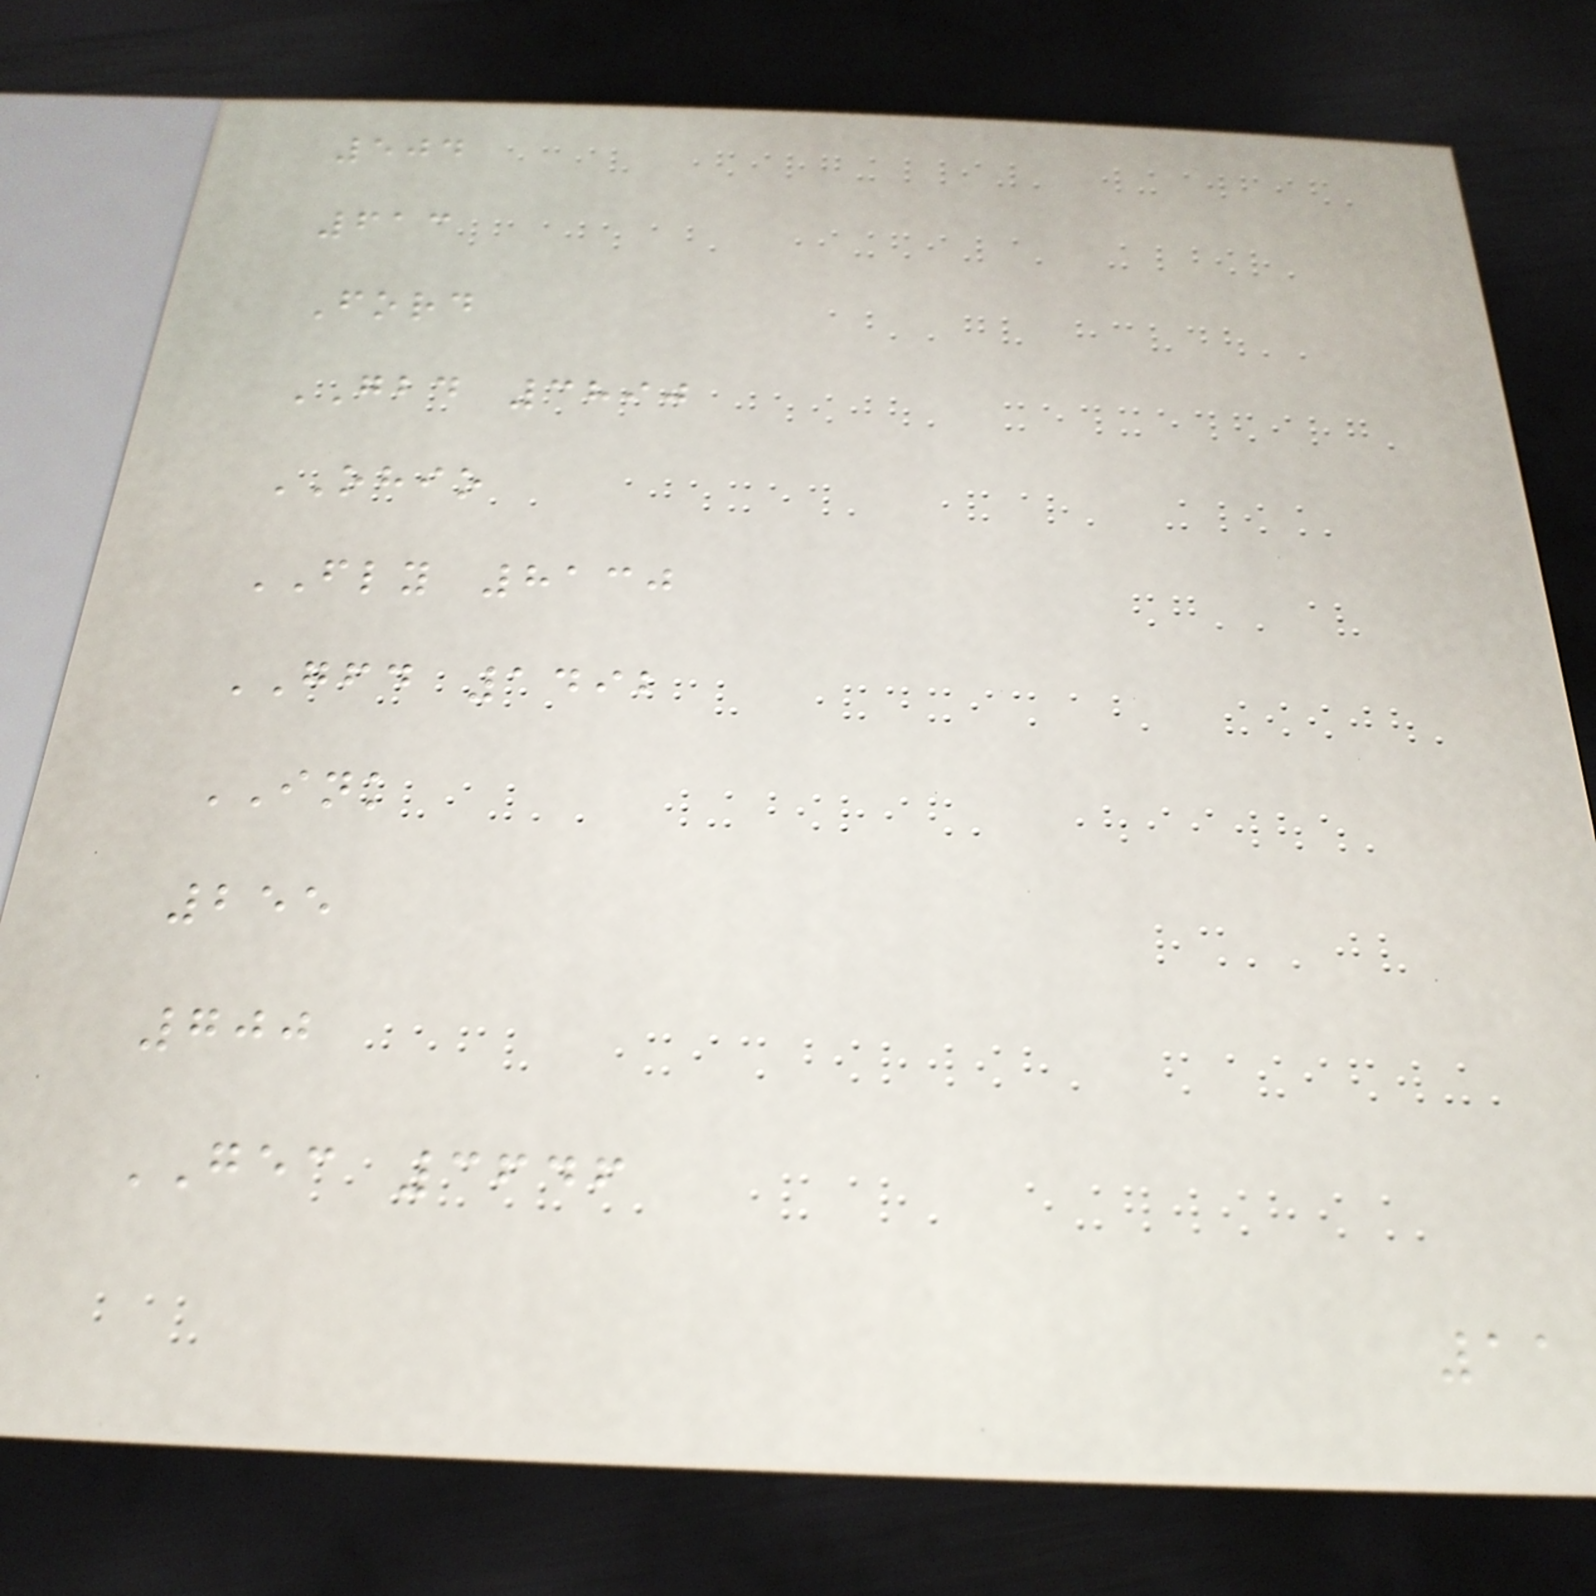504
613
Ford
GBD 3890
OHIO
FLY 8130
GFD 1492
INK
255
700
GEC 3646
11
